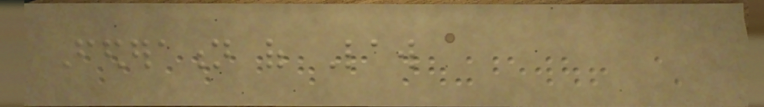Federation of Law
